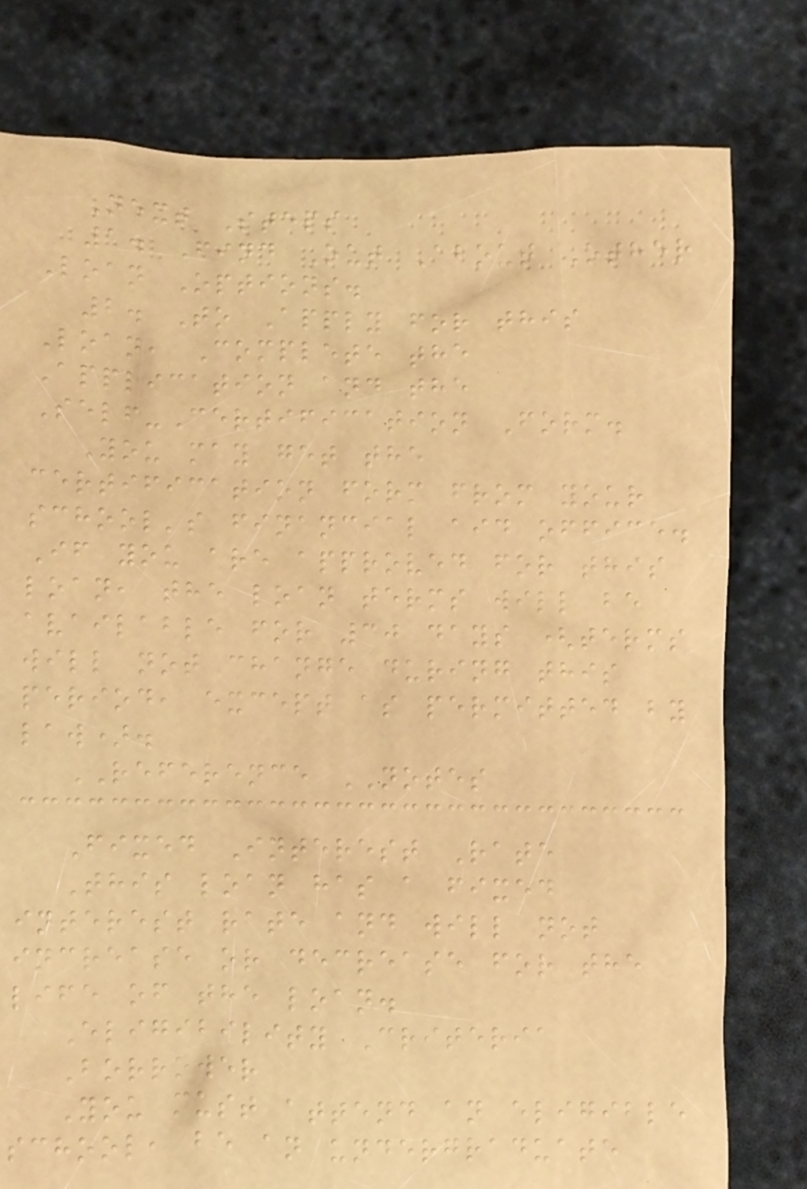Next Steps
1. Find Out About Other
Loan Options.
2. To Apply for this
Loan, Complete the
Application and the
Self-Certification Form.
You may get the
certification form from your
school's financial aid office.
If you are approved for this
loan, the loan terms will be
available for 30 days (terms
will not change during this
period, except as permitted by
law).
REFERENCE NOTES
Fixed Interest Rate
This loan has a fixed
interest rate and will not
increase or decrease for the
life of the loan.
Eligibility Criteria
Borrower
You must attend an eligible
school, be an undergraduate
